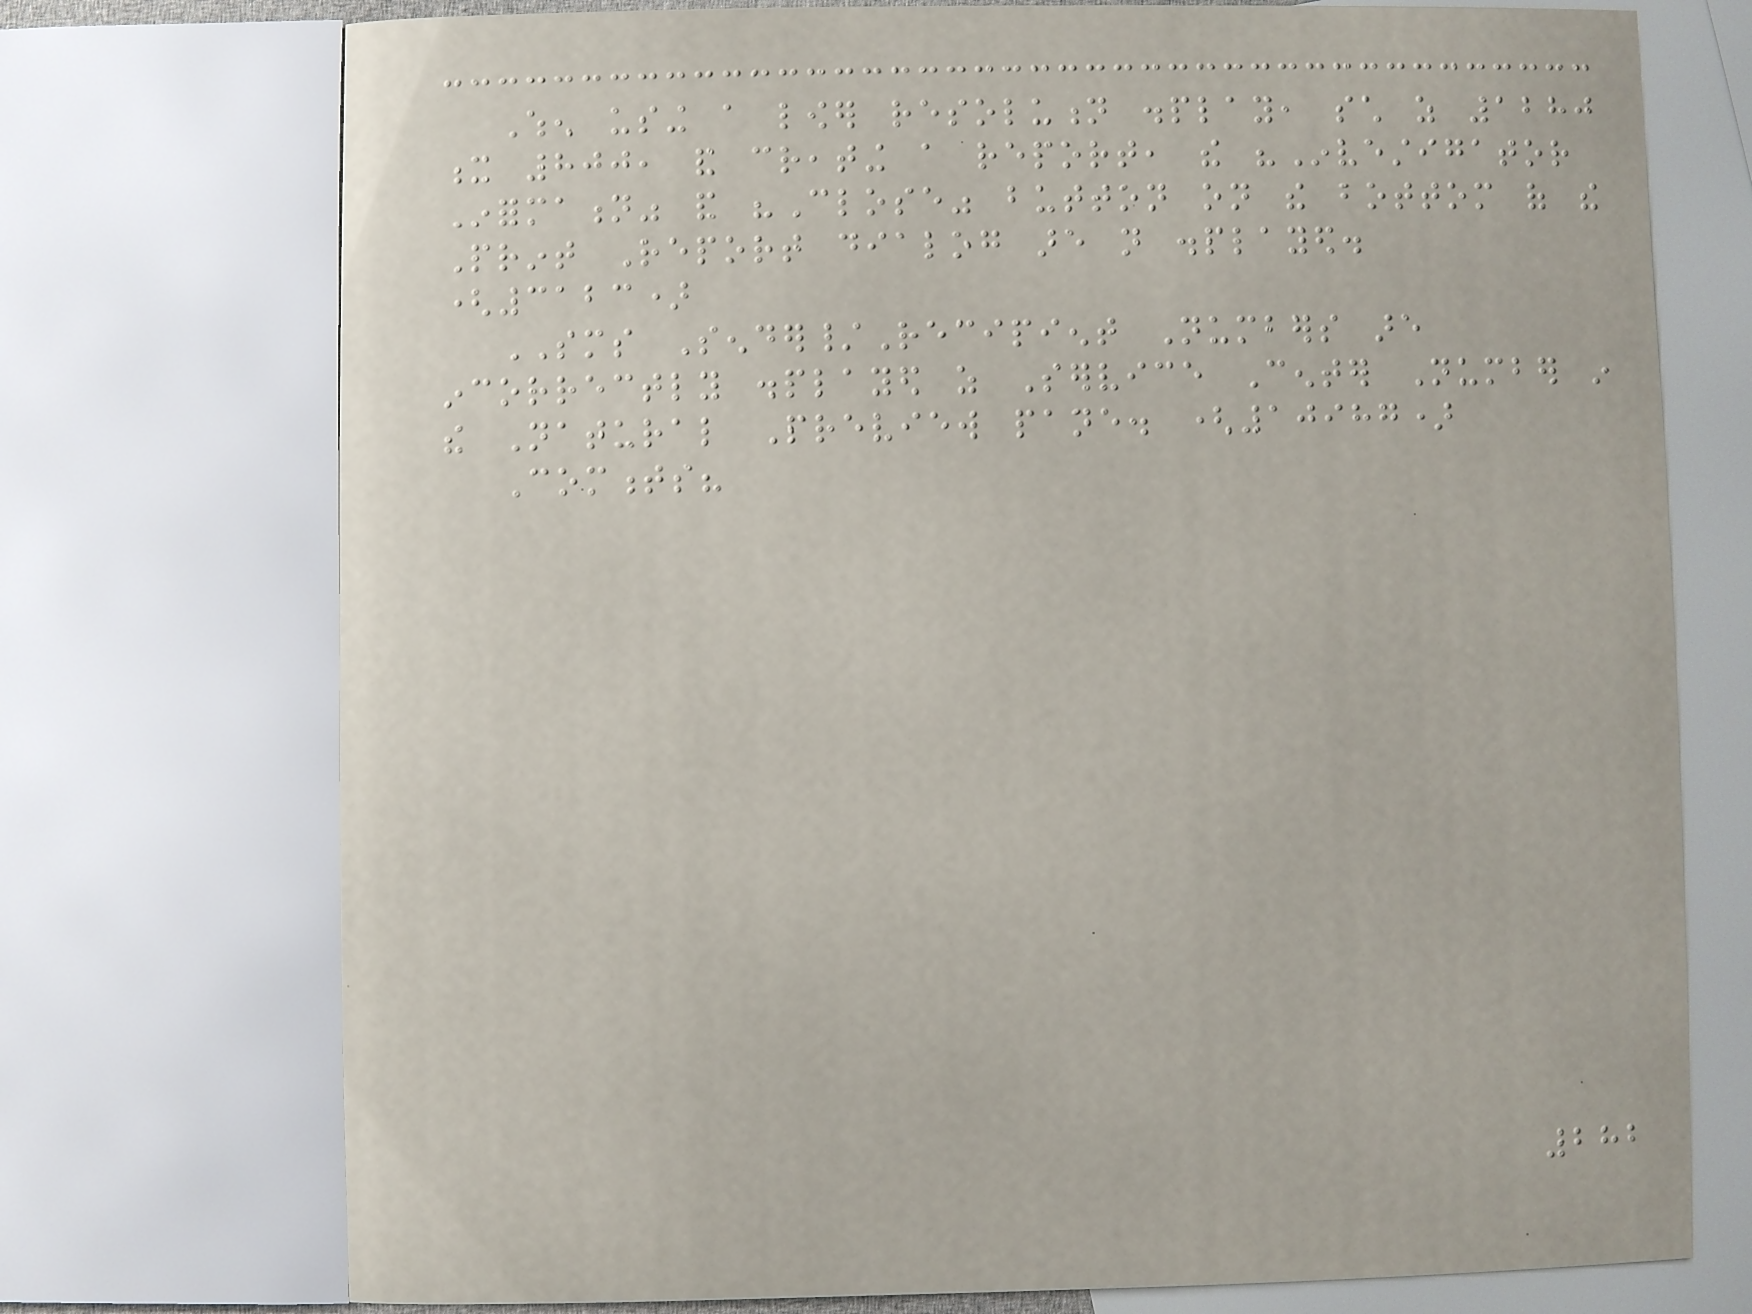When using a lower resolution display, such as 1280
x 800, and creating a report, the "Investigator
Information" and "Close" button on the bottom of the
Print Report dialog are not displayed.
(3123)
SMS Sender/Recipient Numbers are
incorrectly displayed as Service Center Number in
the Natural Preview pane. (10987)
Comments?
282
